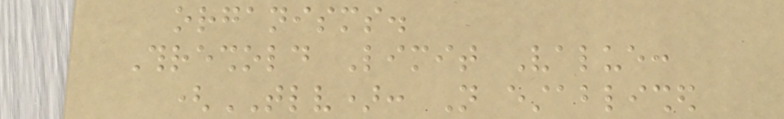organisms.
Threshold Limit Value:
(TLV): Not established
